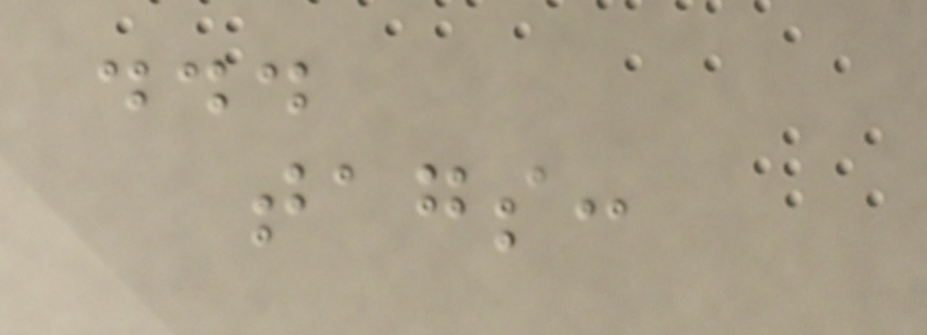...
tags:
